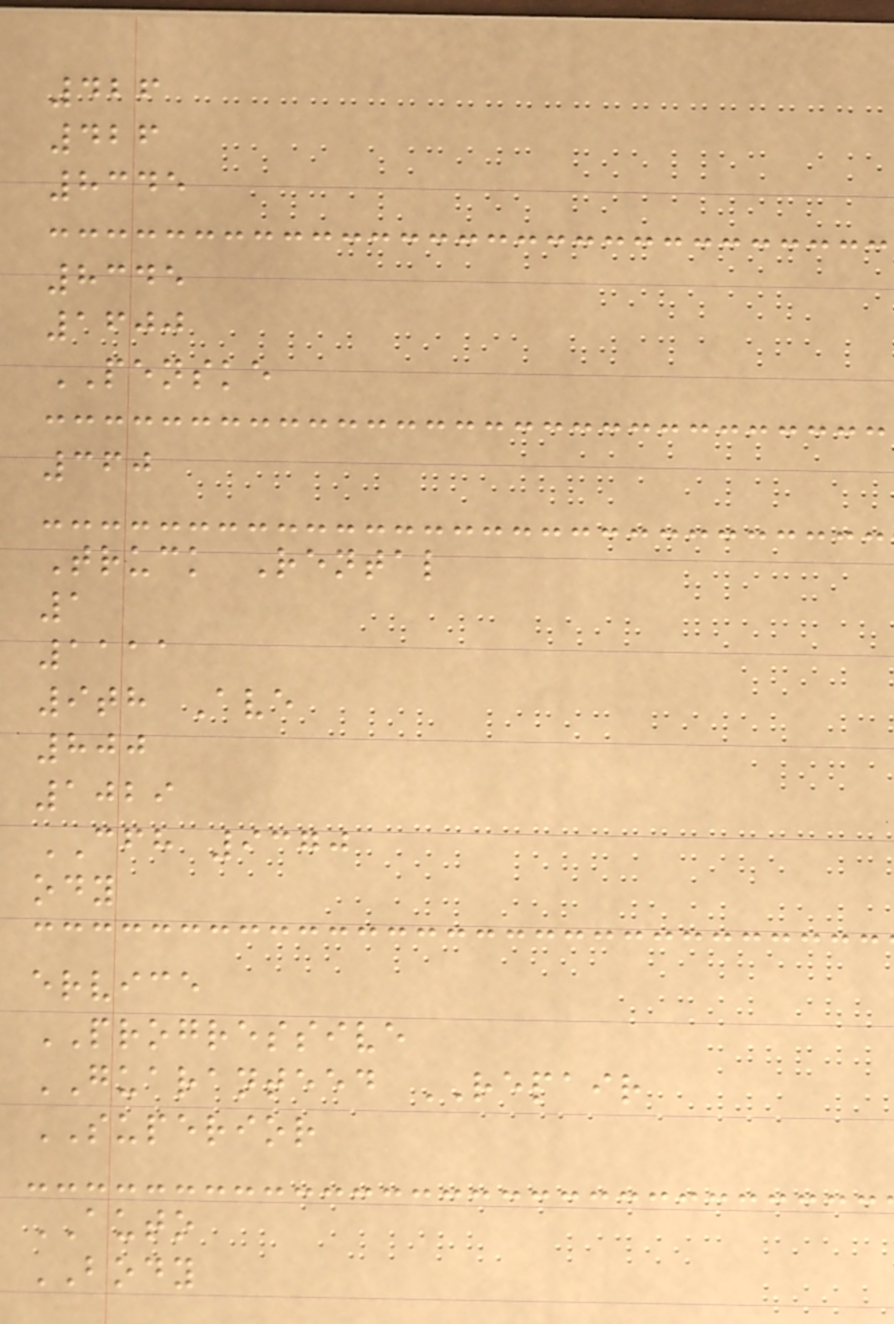426
426
8345
8345
1600
PENSKE
360
Truck Rental
1
1111
9th Ave
800
1029
CFH 9370
ody
ervice
PROGRESSIVE
GUARANTEED REPAIR
SUPERIOR
AUTO
BODY
